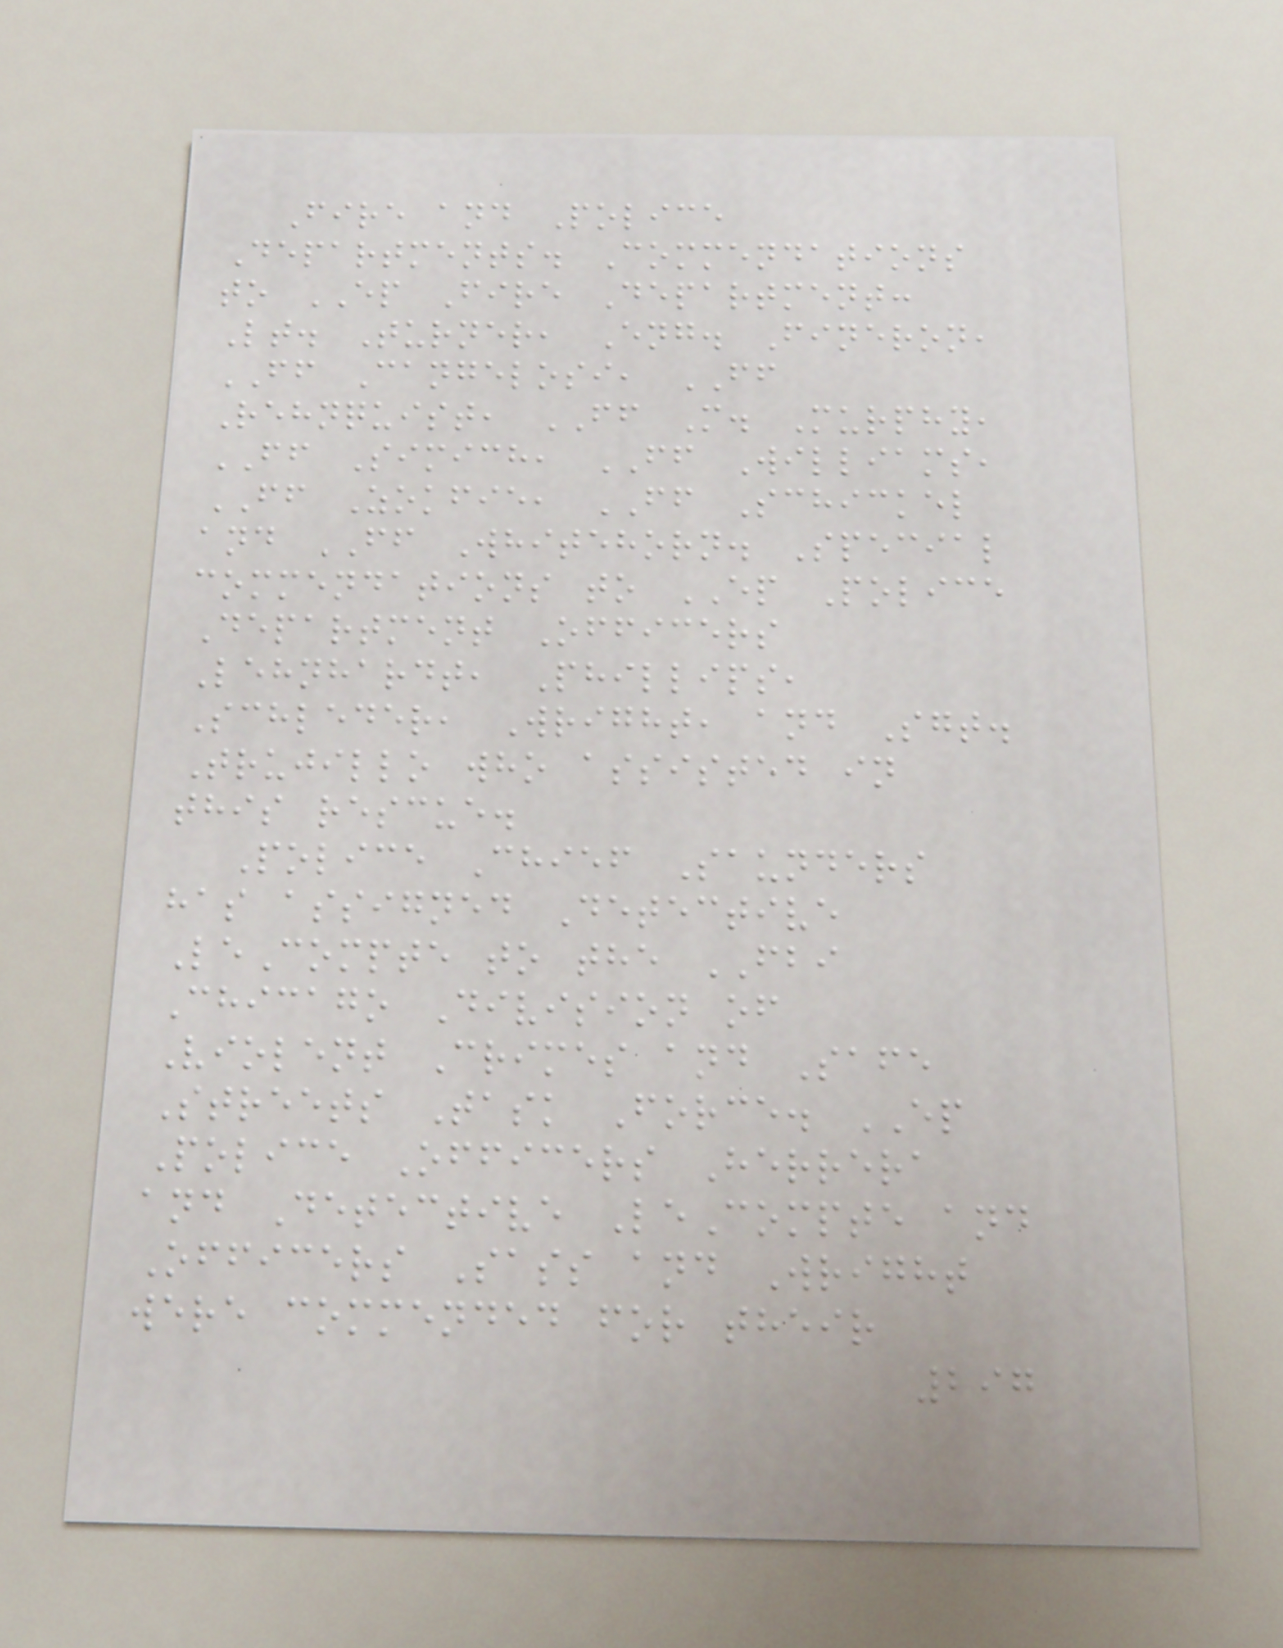Fire and Police
Departments. Commendations
to EP Fire Department:
Lt. Turner, Eng. Fineron,
FF Cangelosi, FF
Rehnquist, FF M. Murphy,
FF Simich, FF Williams,
FF Zokfie, FF Schickel
and FF Whitehorn. Special
commendations to EP Police
Department Officers
Lehnhardt, Phillips,
Schleder, Wright, and Sgt.
Trujillo who assisted in
this rescue.
Police Chief Saunders
has assigned Detective
LeCompte to the FBI
Chicago Division of
Violent Crimes and Safe
Streets Task Force. EP
Police Officers Herrera
and Detective LeCompte and
Officers Sass and Wright
were commended for their
297
